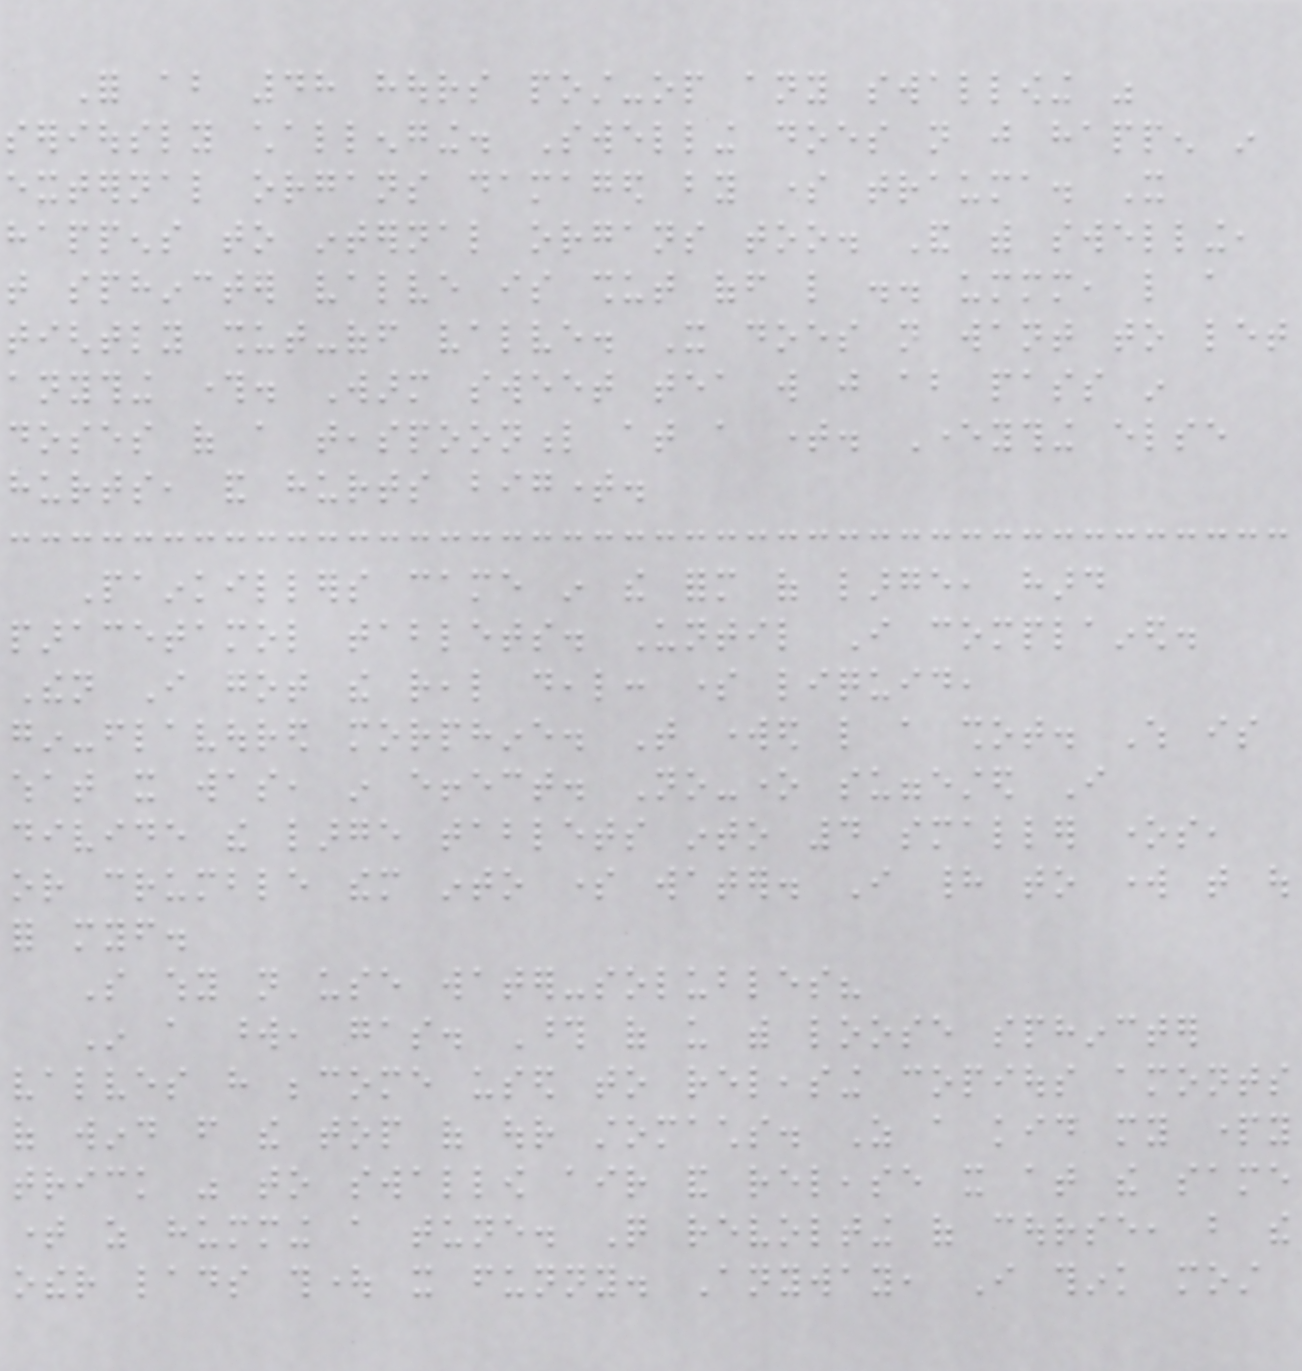For about 48 hours post-op any swallowing was
seriously challenging. Swelling does not just happen in
external organs damaged by some trauma. It
happens to internal organs too. And with swelling,
that sphincter valve is shut off like .. ummm, like a
tightly shut-off valve. It does not want to let
anything through. Warm sweet tea will just about pass in
doses of a teaspoonful at a time. Everything else
hurts, and hurts bigtime.
Painkillers came in the form of large, hard
paracetamol tablets. Until I complained.
Then I got the real deal: some liquid,
gin-flavoured morphine. That worked like a shot. Which is
what it was, in effect. No-one suggested I
divide the large tablets into 4 smaller ones,
or crumble them into some water. I had to work that out
for myself.
So why not use water-solubles?
In a word, gas. Those of us with loose sphincter
valves have become used to releasing copious amonts
of wind from the top of our stomachs. As a kid my party
trick was to swallow air and release it at the same
time as humming a tune. Quite revolting of course, but the
other lads thought it funny. Anyway, I think most
